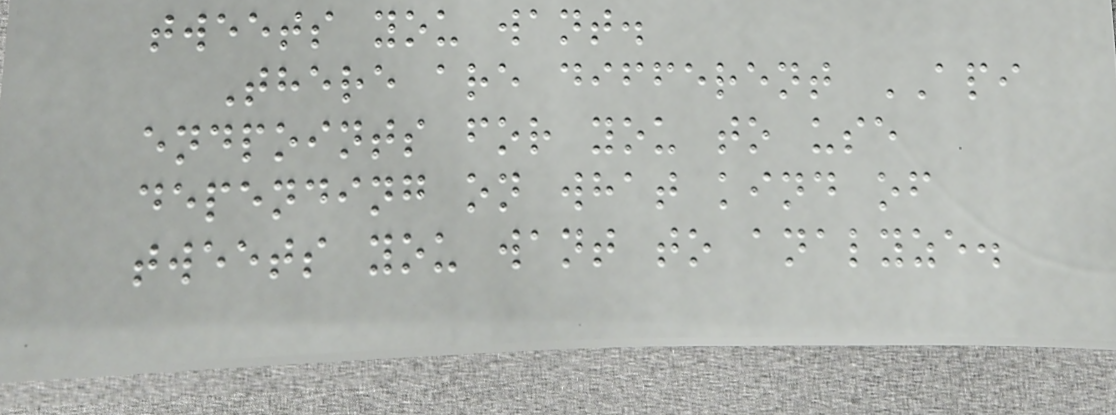tweets you want.
There are different API
endpoints for you to use
depending on what kind of
tweets you want to analyze.
